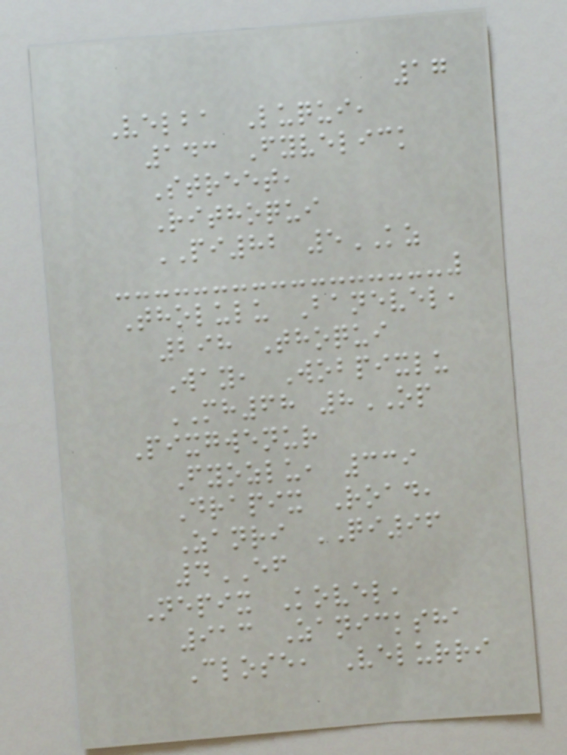17
Velba Luqui,
143 Fyvelick
Street,
Rithoqui
PI82 5KZ
Tholulu Banevel,
298 Thoqui
Way, Wobpixlu
MH68 8OP
Pixgwenur
Fyozlu, 339
Drapix Road,
Zanri QI96
4EF
Nepix Kovel,
913 Zanicksha
Close, Velurri
